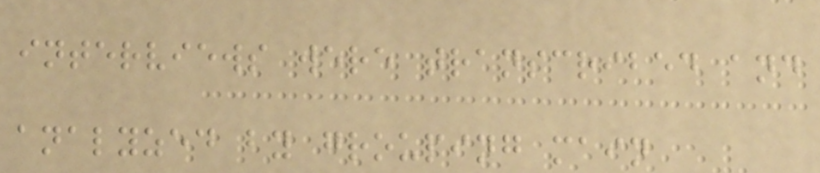interviews were transcribed and
analyzed by grouping main
